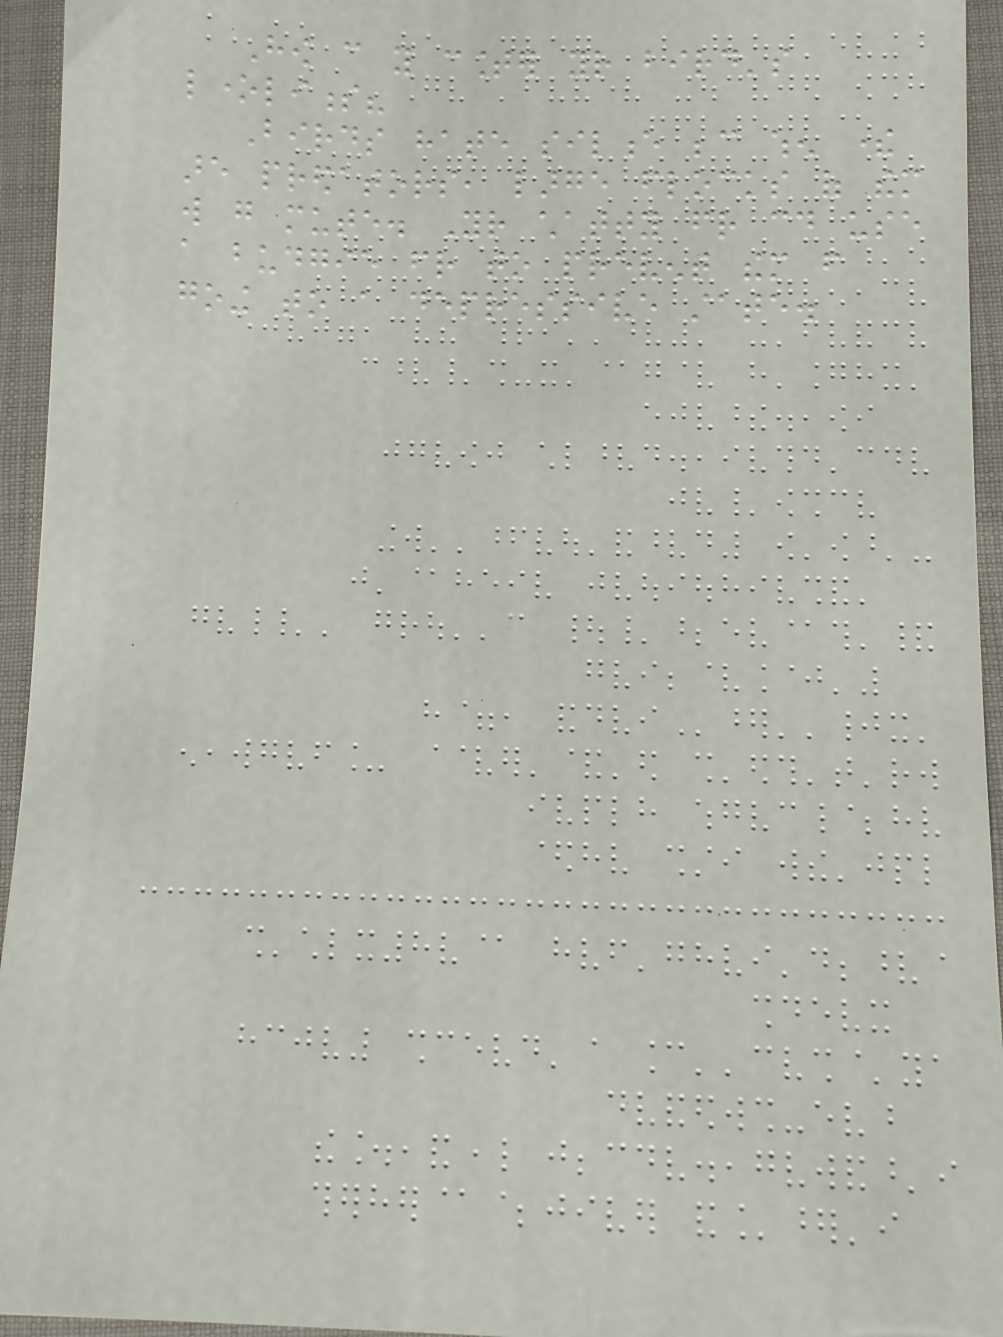How can you counter your bird's
loneliness?
Birds hate silence because when there
are predators, large flocks of them
will go mute. Your chatty friend could use
a budgie friend to prevent them from
going to a depressive state.
